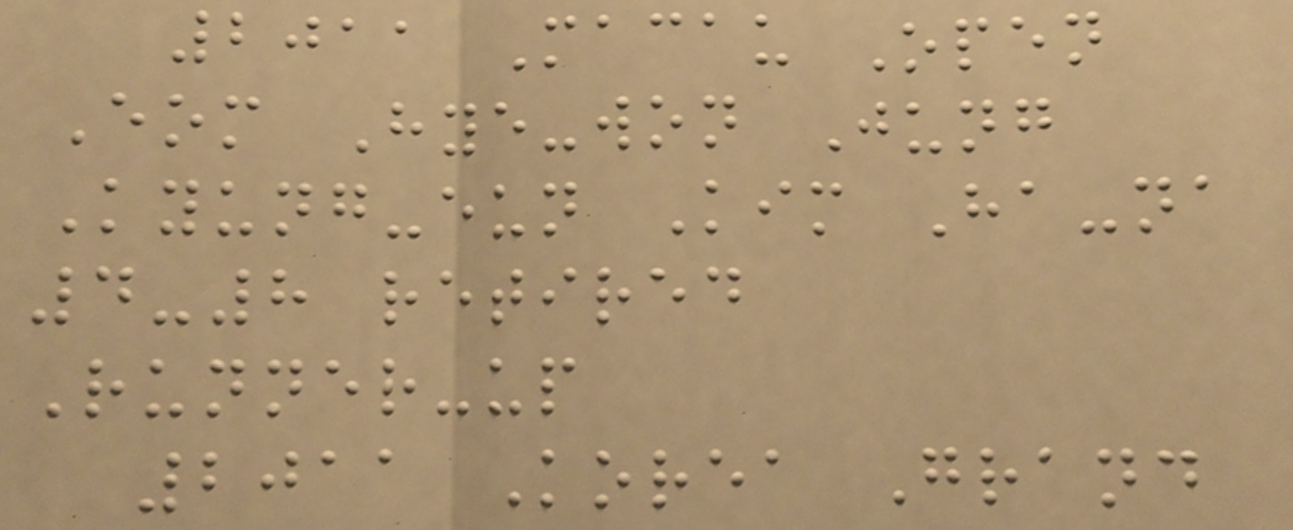2011 Macau Open
Eom Hye-won Jung
Kyung-eun Kim Ha-na
4-8 retired
Runner-up
2011 Korea Grand
